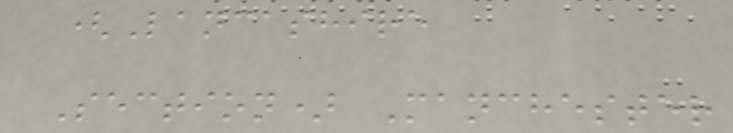(Lancashire
Section) Manchester
